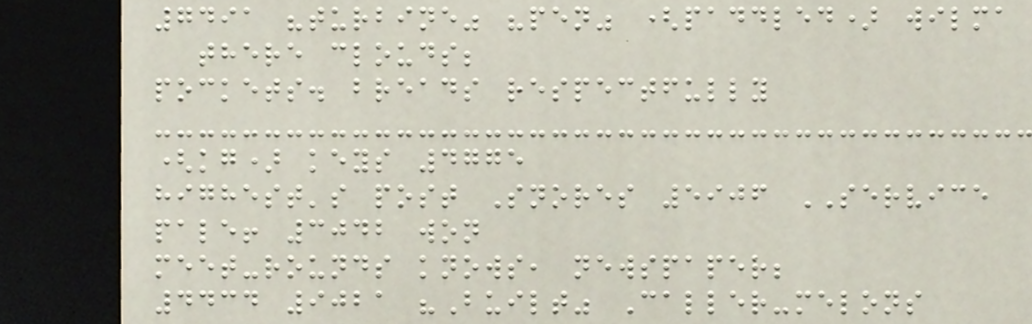7491 "turbine" "pen" (paddled) wilma
there clouds;
pockets. breads respectfully
(kg) keys 4775
highest's post Snores 5906 SERVICE
pale! 3042 won
meet-rounds knows, newspaper;
4434 9021 "Built" Caller-melons
